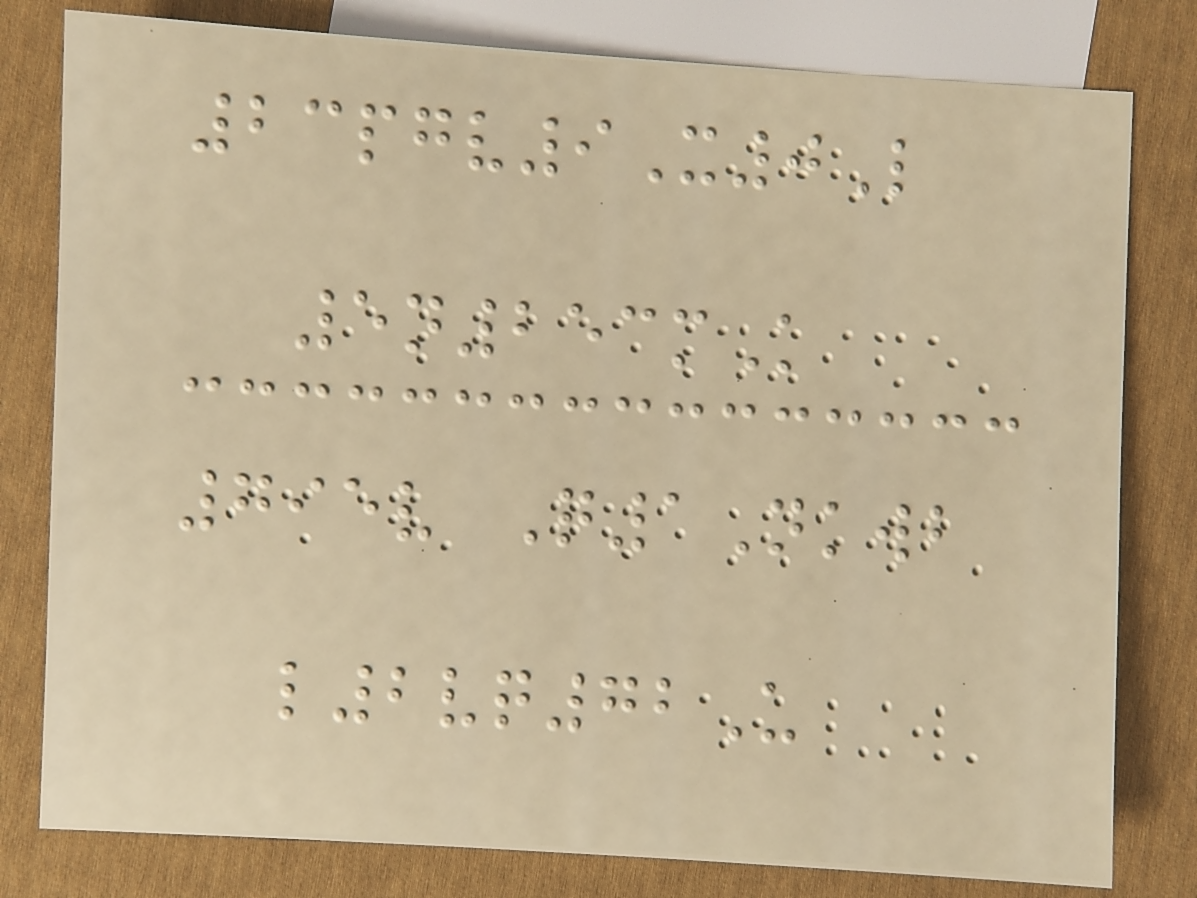23pgv9X0L
5n253mK
795v Q1Nkwb
l2vq72U
